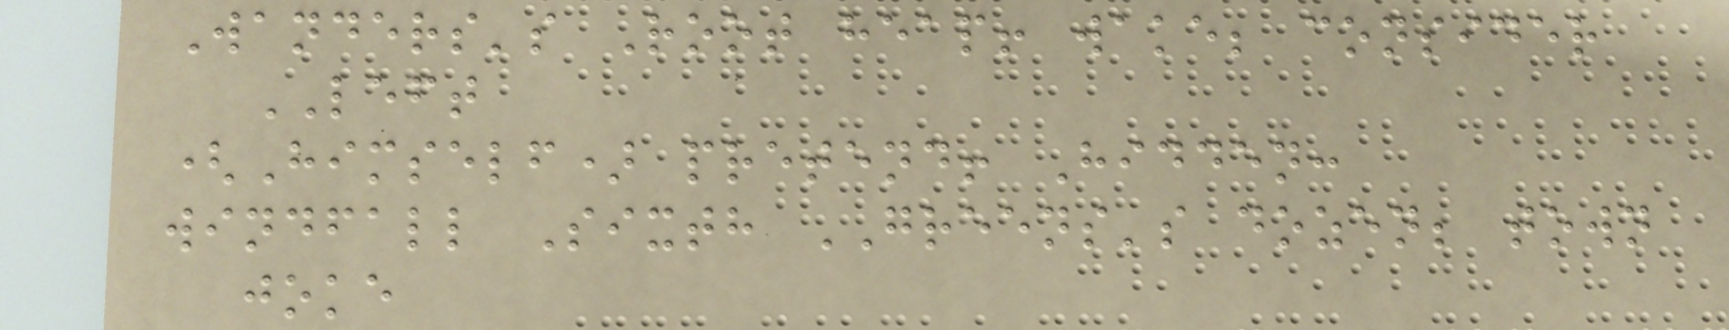Wanders's Root heap! wake; consider
LEFT
(Himself) pretend! Hidden:
windfall Sixth GREENS's dozen; town
joke
